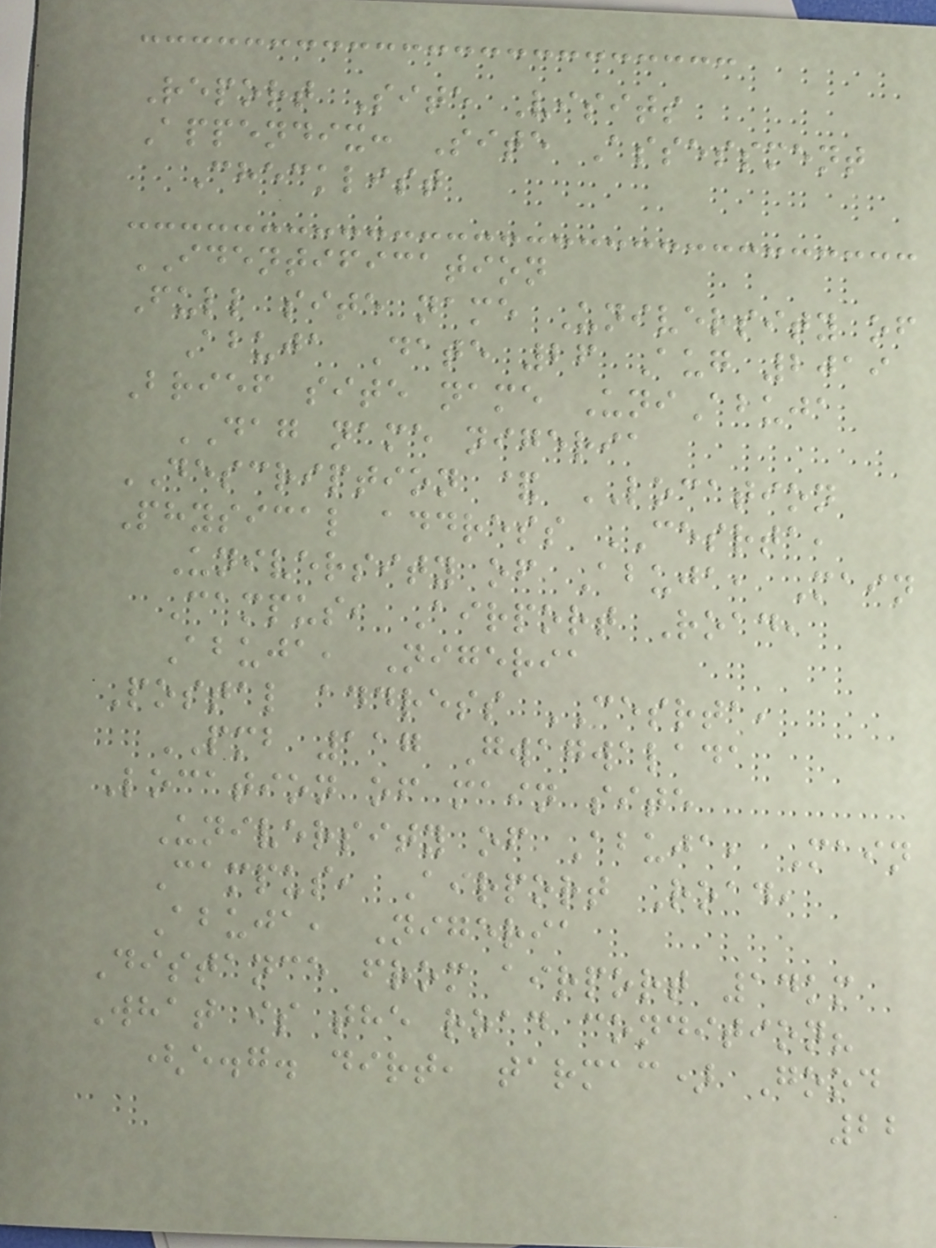Report Site Visits
Appendix: Site Assessment
Checklist
IDENTIFICATION
Full site name University of
Abuja Date 26 Aug 2019
Brief site name UniAbuja
DAG name nigeria
DESCRIPTION & LOCATION
Physical address CESRTA,
University of Abuja, Main
Campus, Airport Road,
Abuja, Nigeria
Postal address CESRTA,
PMB 117 Gwagwalada
Location of main site
University of Abuja, Main
Campus, Airport Road,
Abuja, Nigeria
Distance from airport 14km
What is the road condition?
(e.g. dirt, tarmac) Good
22
